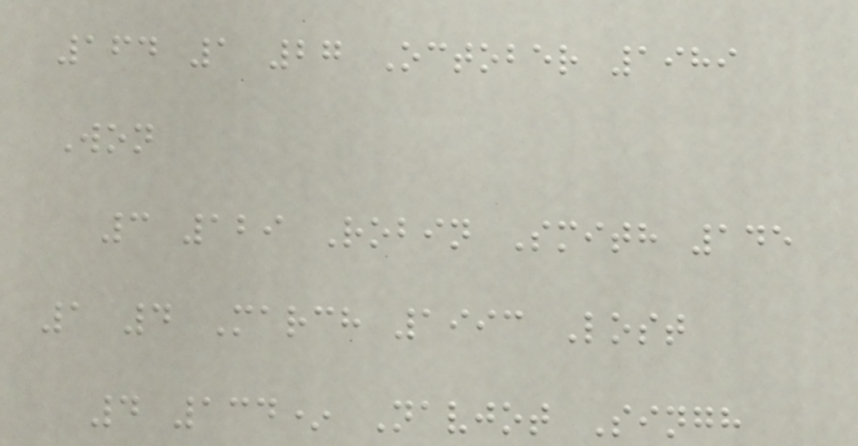164 1 27 October 1989
Won
3 129 Robin Smith 145
1 4 March 1993 Lost
4 134* Navjot Singh
